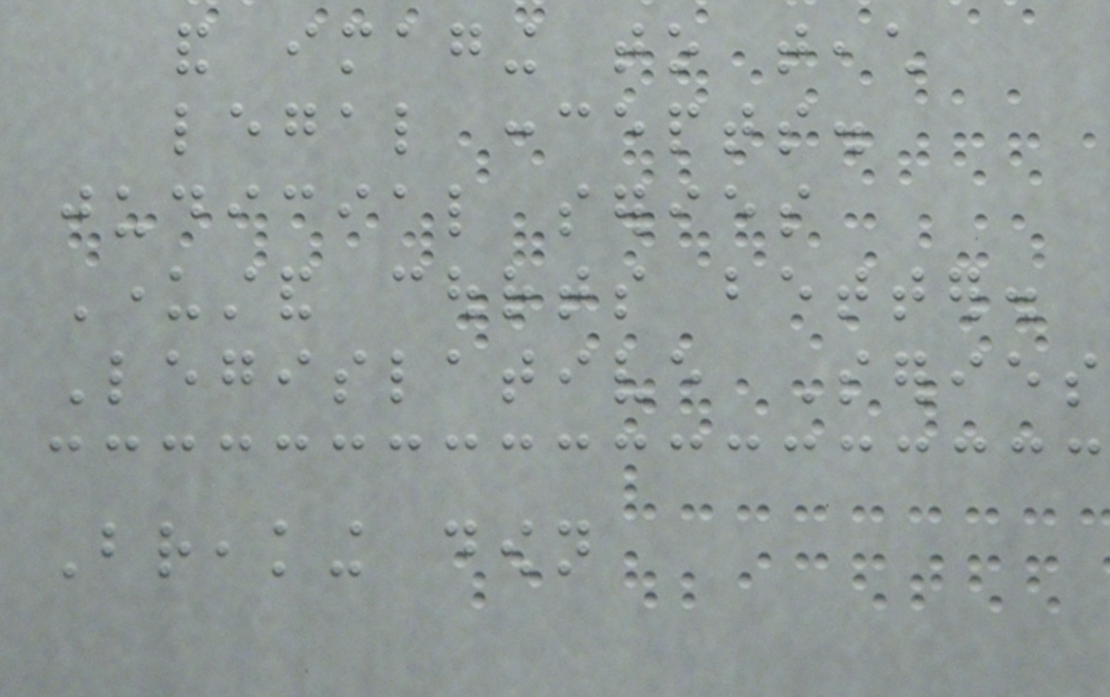and imaging to teach
legal concepts.
judicial series
Understand courts better.
Legislative Series
Breaking down
